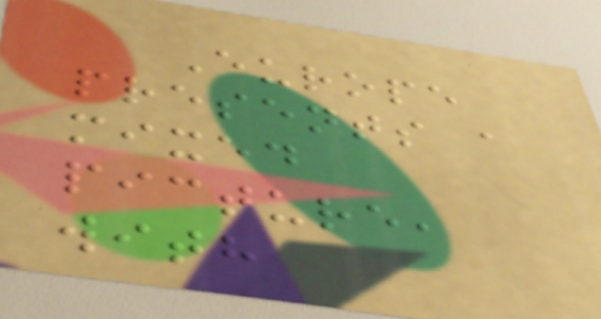Europe
presents a
mixed
picture,
with
